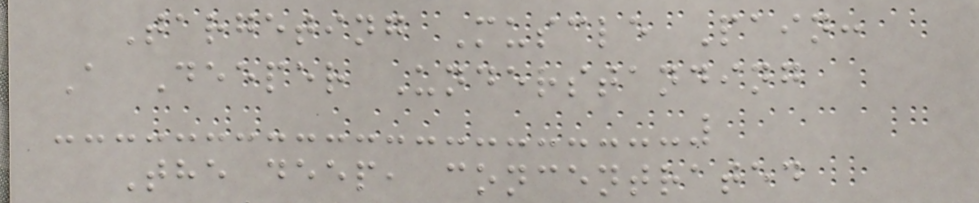Targeting Muscle Pain:
A Deeper Understanding
The deep, concentrated
